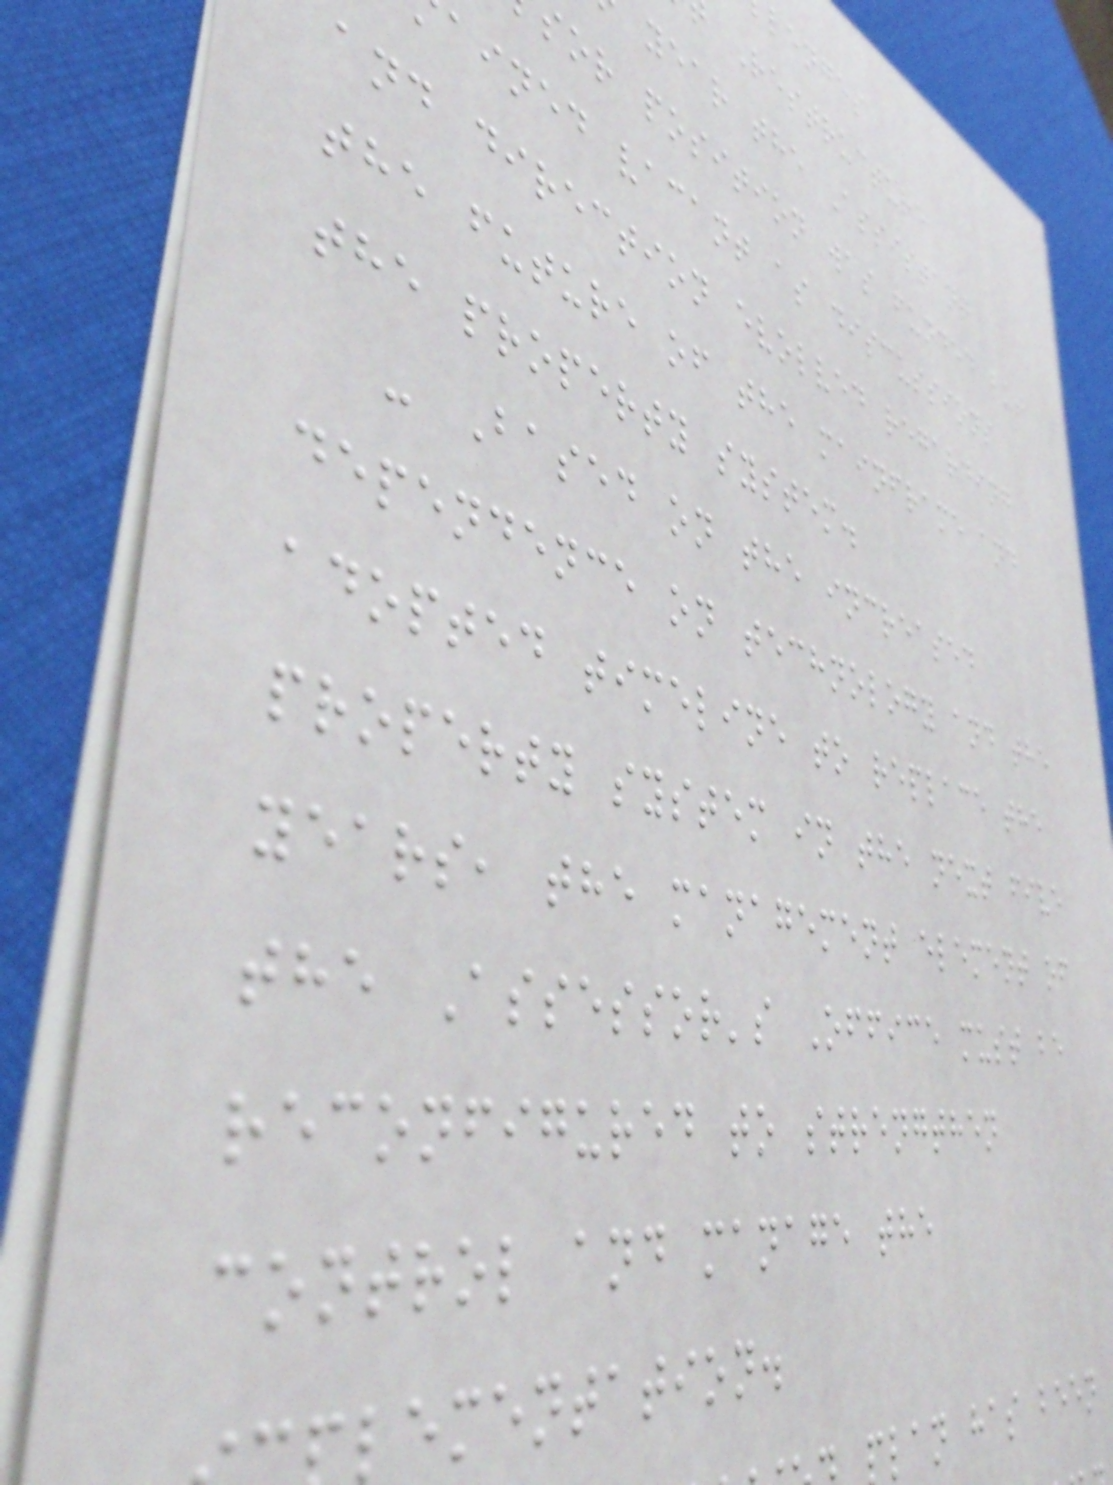lenges
Restructure
year the Assistant
sor position was funded but
ained vacant as discussions
and direction evolved regarding
the future of the mainframe and
the property system.
- Based on the increased
dependence on technology and the
adopted timeline to replace the
property system in the next five
years, the management element of
the Assessor's Office must be
reconfigured to strengthen
control and manage the
lementation.
lan has been
